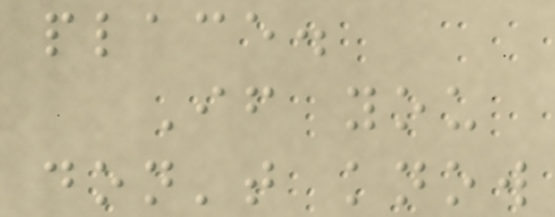place.
If you
don't know
